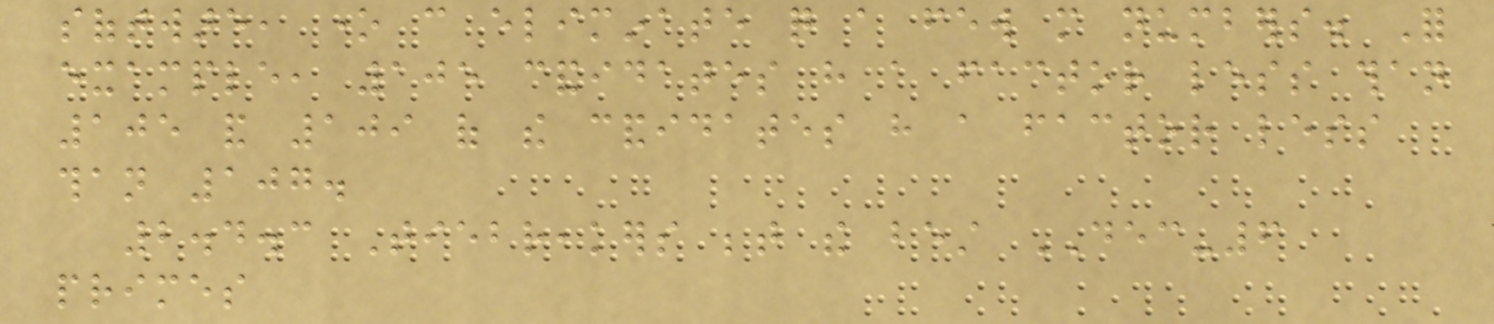software, one can eliminate quite a few more numbers. For
example, 105 candidates have a factor less than
105 and 109 of the candidates have a factor less
than 107.
2.4.3 Tiebreakers between the best DEC-6
primes
